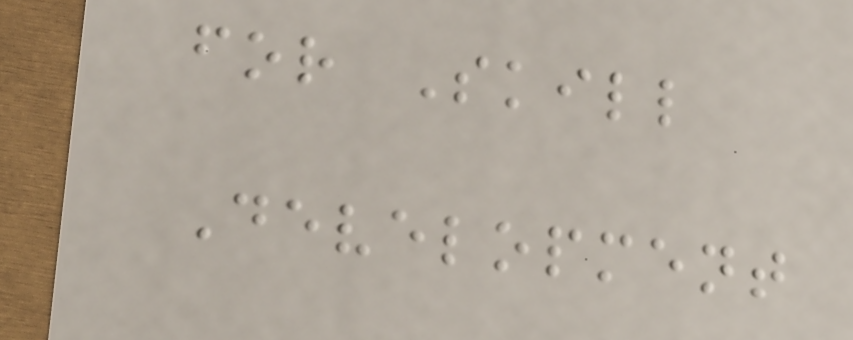for Skill
Development
